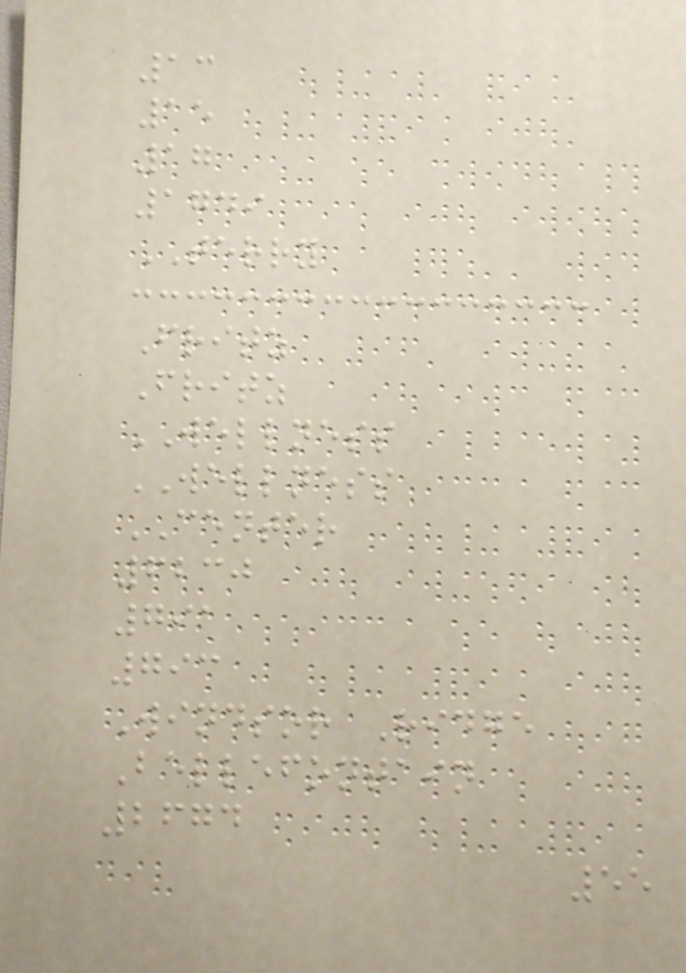13
15
17
1749
TERRY
Fritz
Fritz
WELLNESS
WELLNESS
CENTER
6230
791
793
Windsor Ridge
Bellefontain
2674
55
